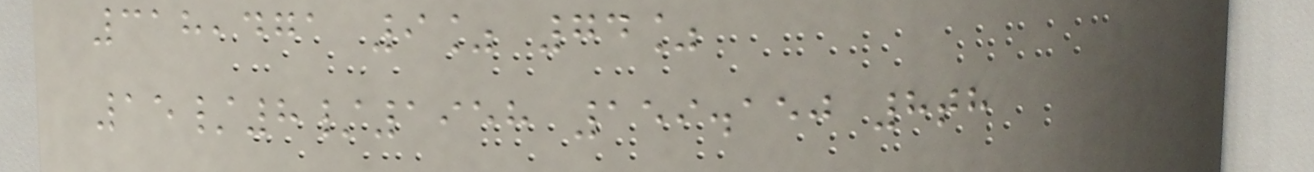318,471 9% 74%
15/8/1958 159.150 8th
